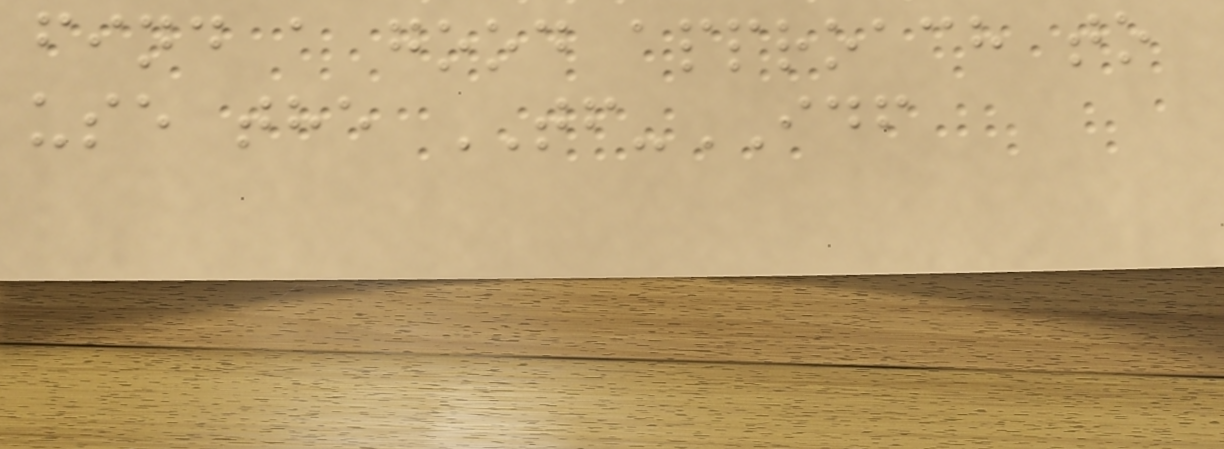find a good approach to
use the TF-IDF
